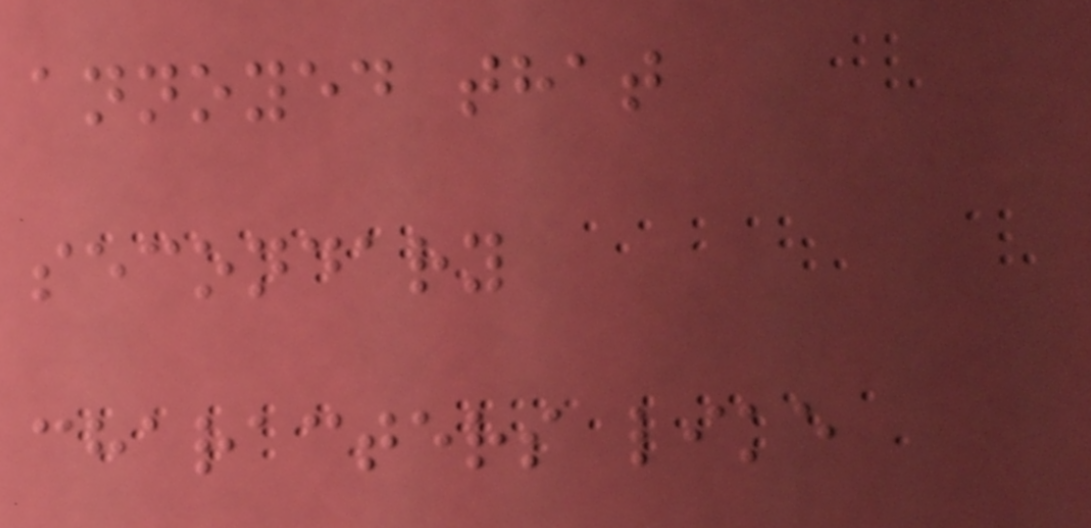annoyed that
secondary
characters like
